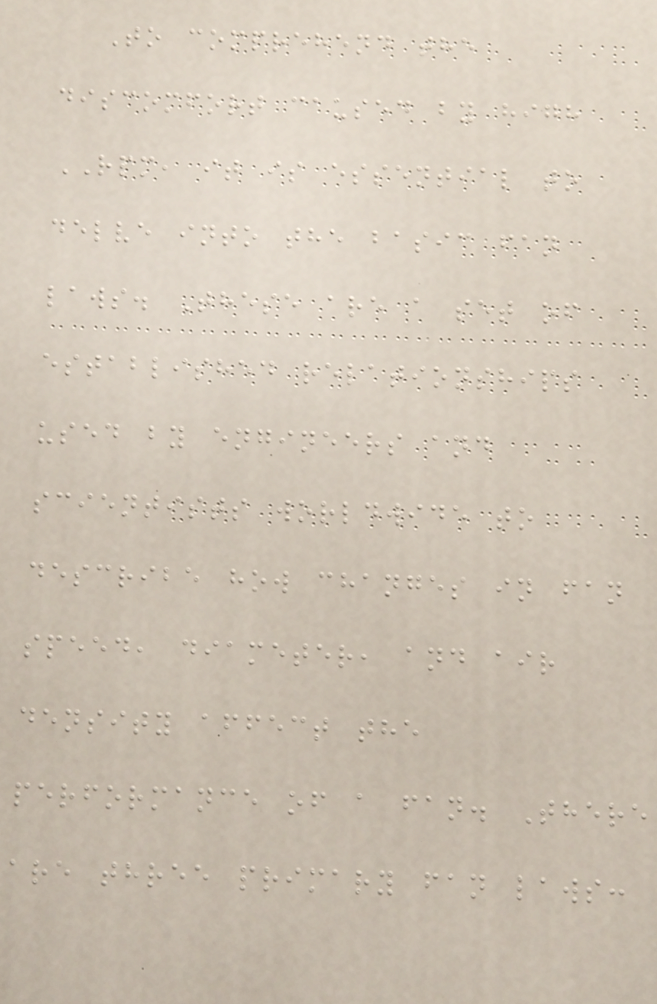To comprehend the
discomfort caused by high
RPM, it is essential to
delve into the basic fan
laws. These are a set of
established relationships
used by engineers and
scientists worldwide to
describe how changes in fan
speed, diameter, and air
density affect the
performance of a fan. There
are three primary fan laws:
